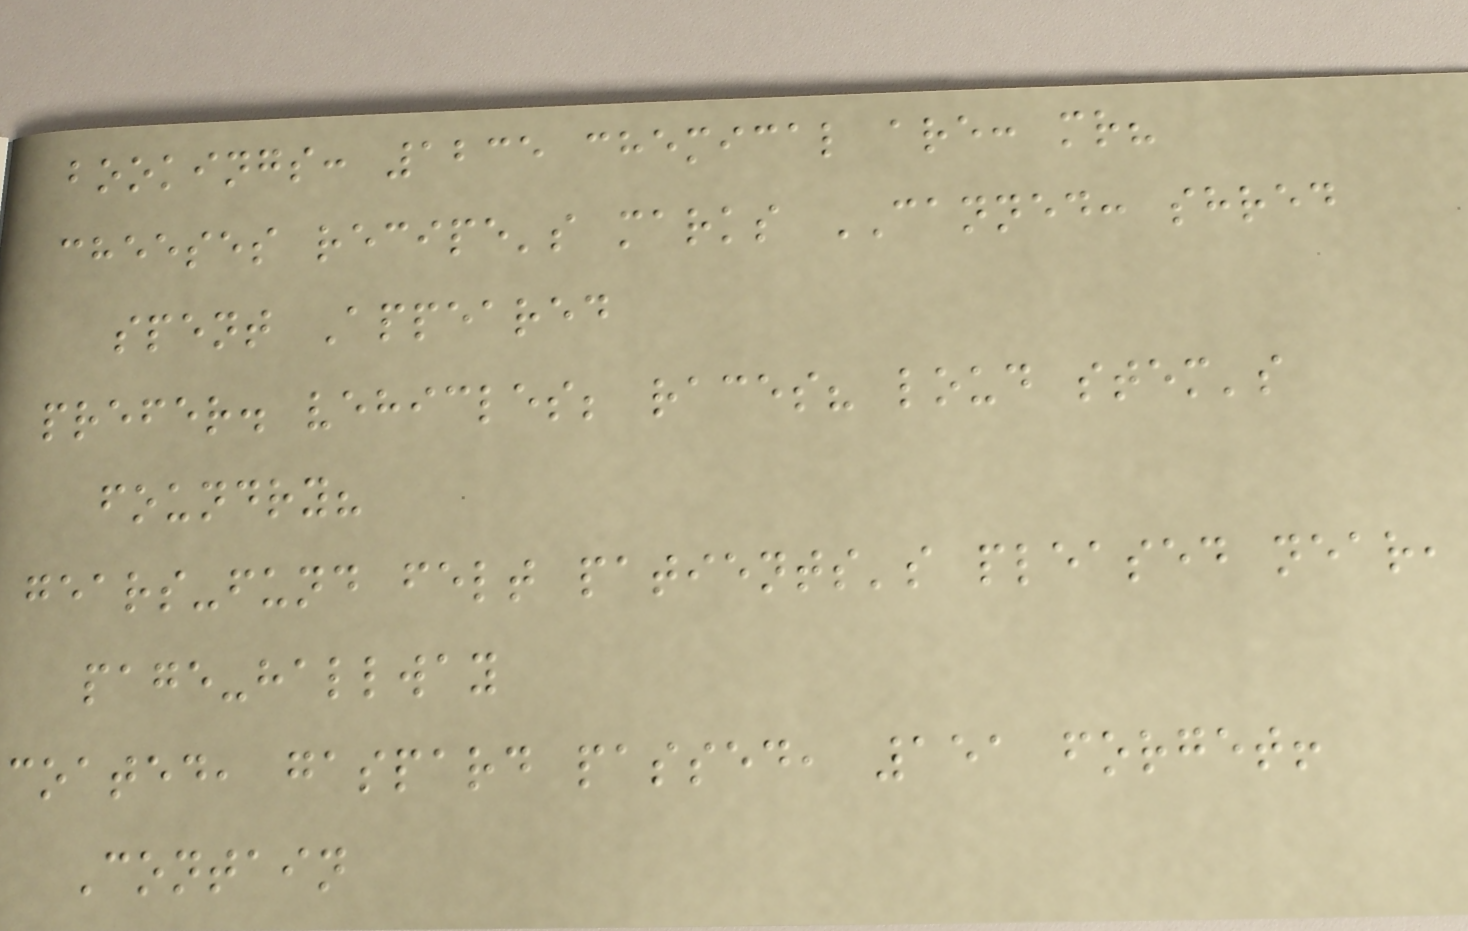bookings: 1235 chemical are: mr?
cheeses recipe's marks CANNED: shred
spent Appeared
prefer. vehicles; races? loud stem's
foundry?
gears-fund felt patients's pleased near,
page-hallway
coated, gaspard passed, 151 forget!
Contain
